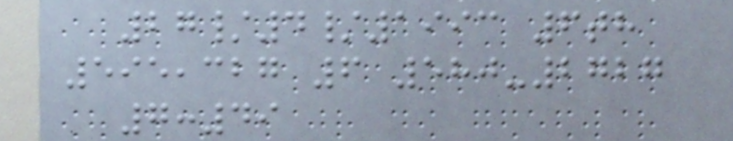27/4/1993 6th
595,327 6 580-2727
7:49
